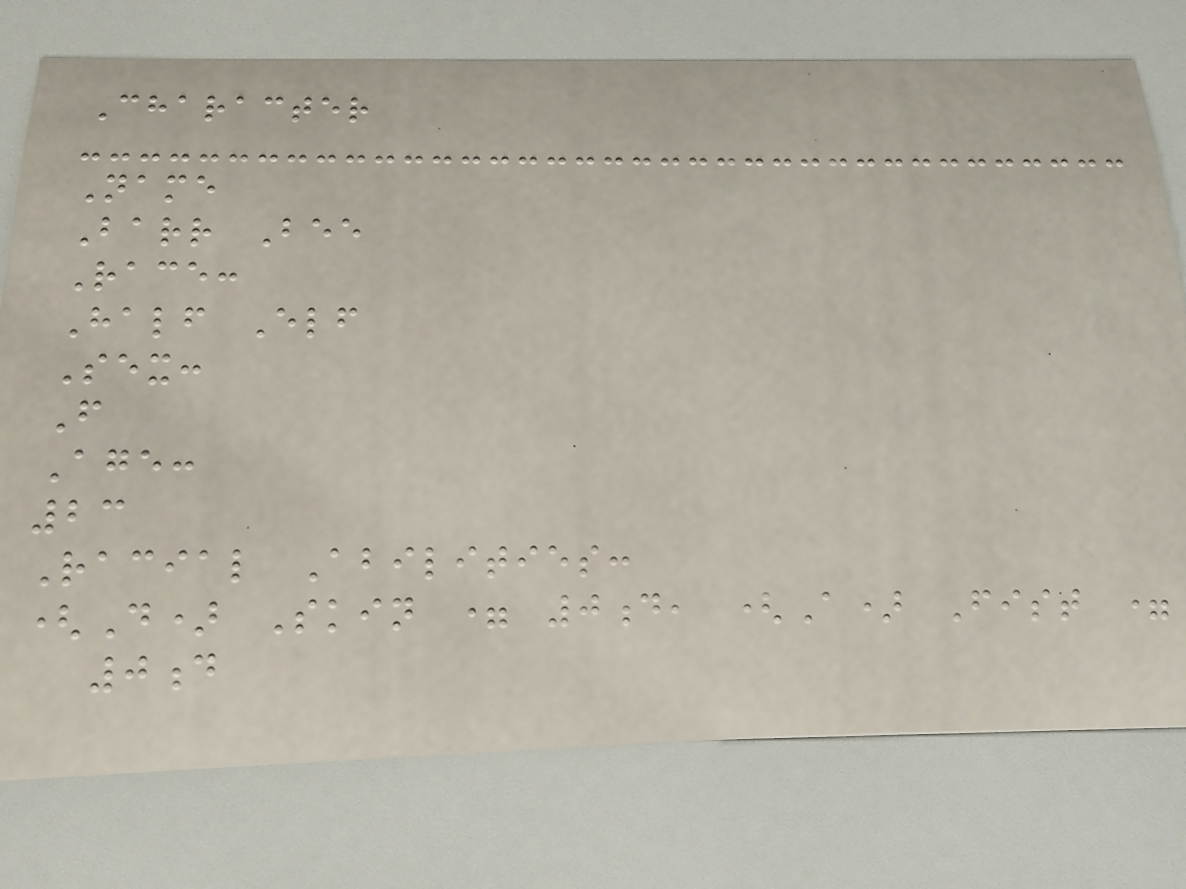Character
Name
Barr Bee
Race:
Half Elf
Sex:
F
Age:
23
Racial Abilities:
(D) Skin = 0d, (A) Fist =
0d
